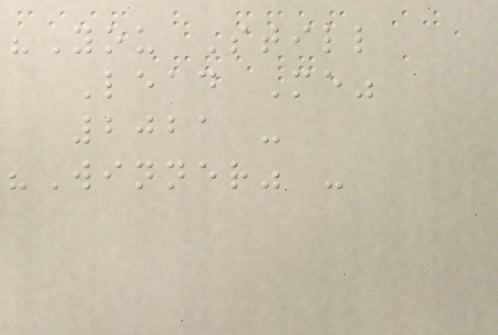"You Still
Lead Me"
2021 -
"Winner" -
